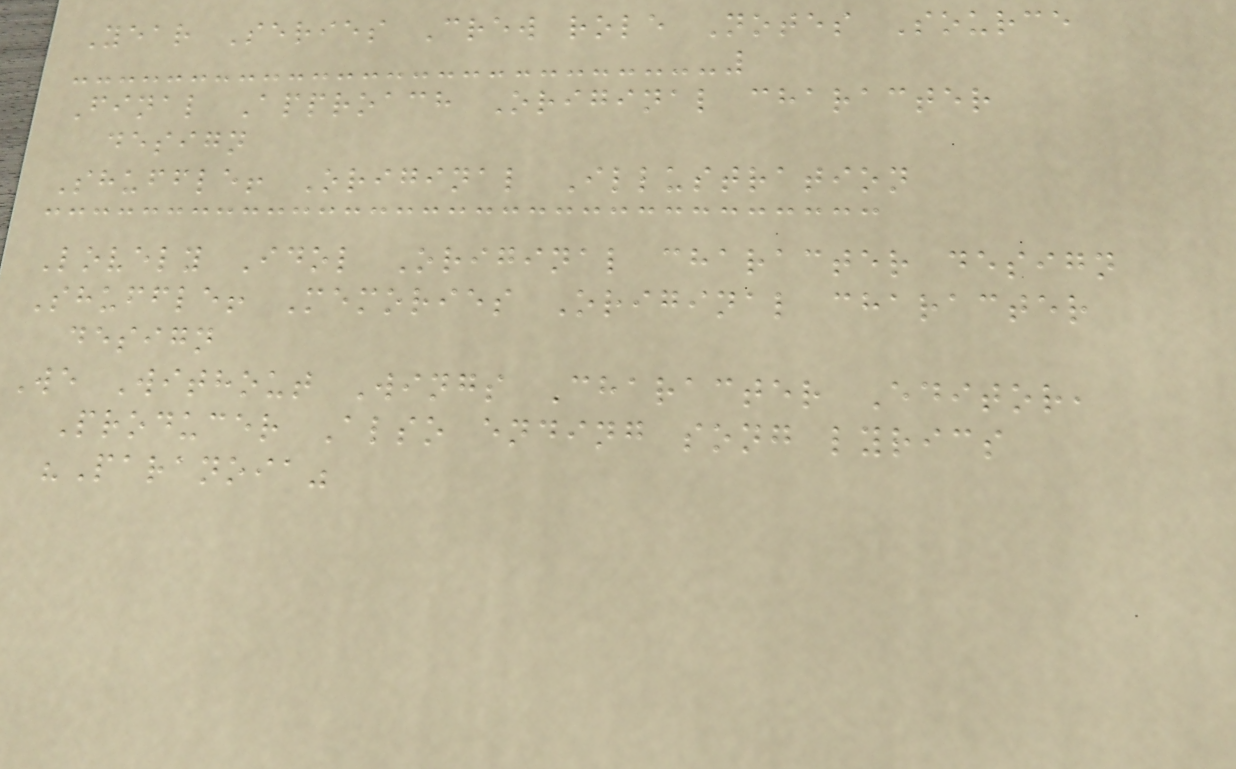Year Series Crew role Notes Source
Final Approach Original character
design
Shuffle! Original Illustration
Lovely Idol Original character design
Shuffle! Memories Original character
design
We Without Wings Character Editor,
Producer Also ending song lyrics
"Paranoia"
